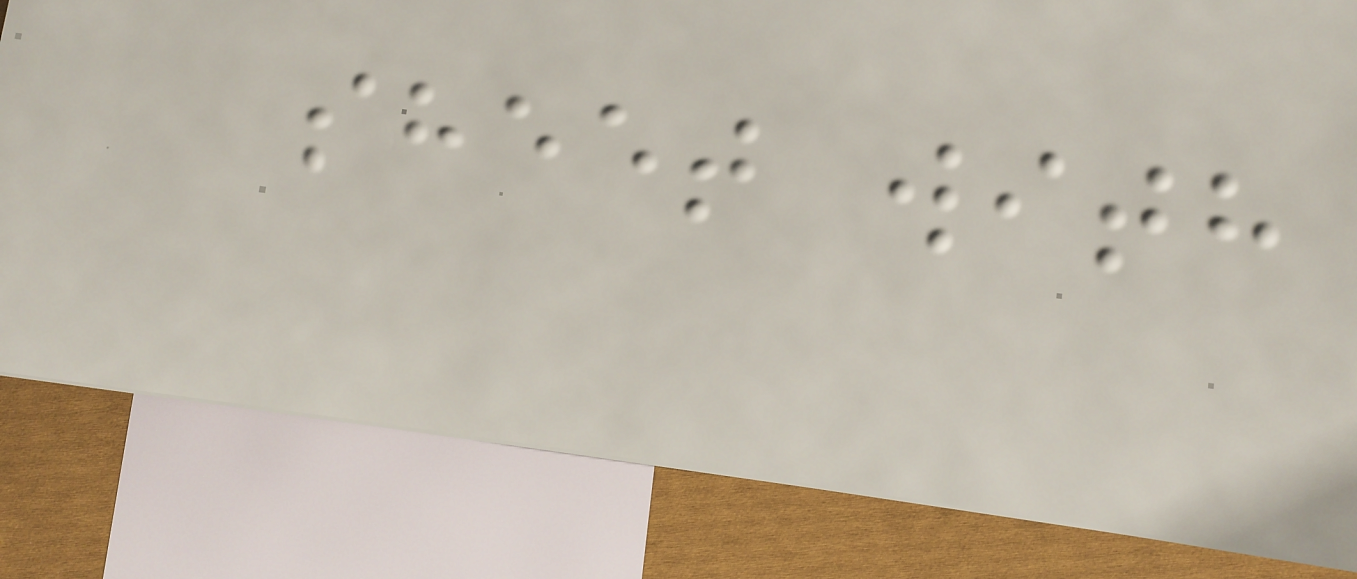sheet with
